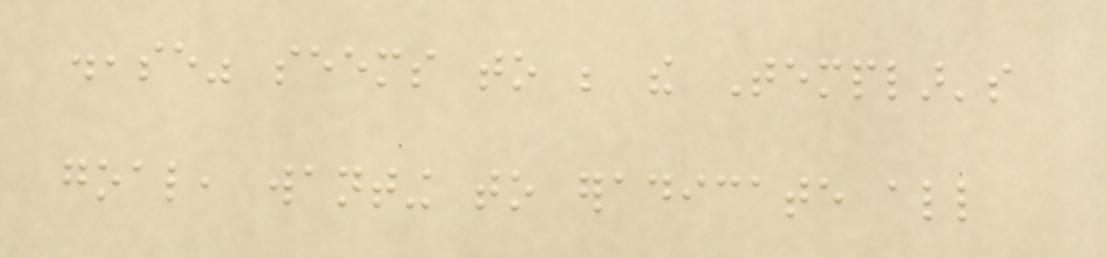disease" seems to be the Templar's
goal, wanting to eradicate all
